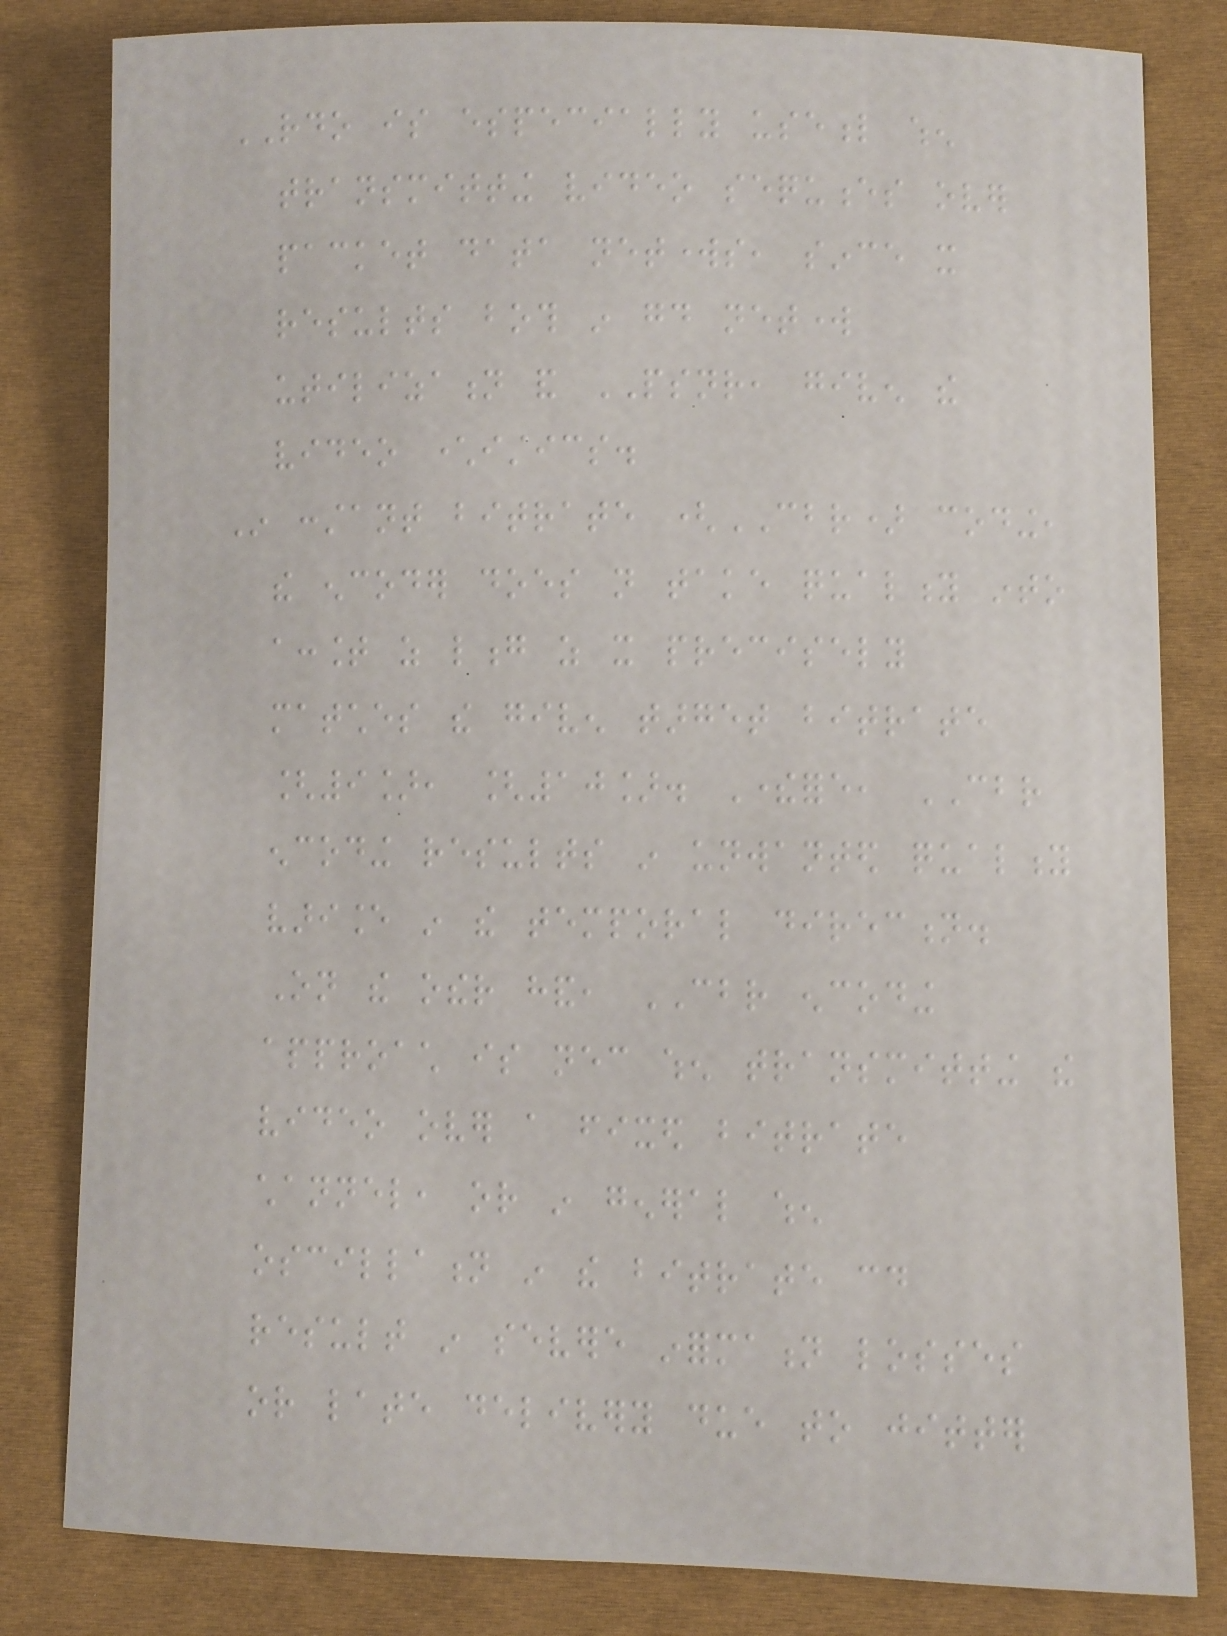RDO is especially useful when
transmitting video sequences over
packet data networks, since it
results both in good network
utilization and PSNR, given the
video characteristics.
In constant bitrate (CBR) coding,
the encoder does not take quality into
account as long as it precisely
matches the given target bitrate
[9], [10]. Therefore, CBR
encoding results in unwanted quality
variance in the temporal direction.
On the other hand, CBR encoding
approach is necessary when transmitting the
video over a fixed bitrate
channel, or in general when
oscillation in the bitrate could
result in severe information losses
or late delivery due to jitter
